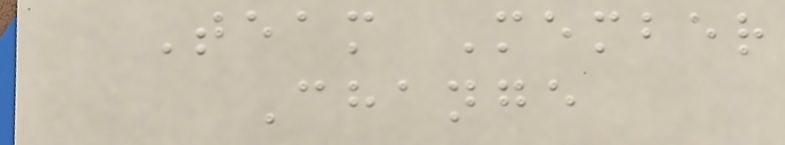Team Member
Change
